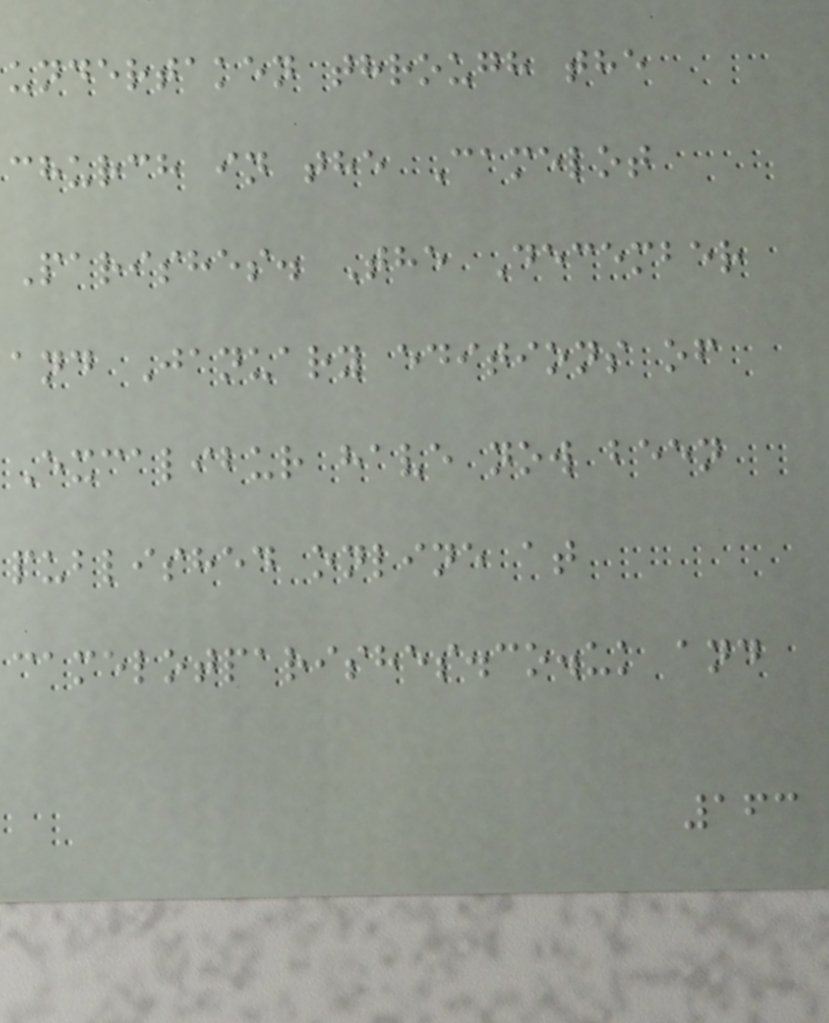undertaken through the
church in the Camelot
Parishes. The December
and January editions of
Excalibur have now been
published online at
camelotparishes.co.uk and
163
